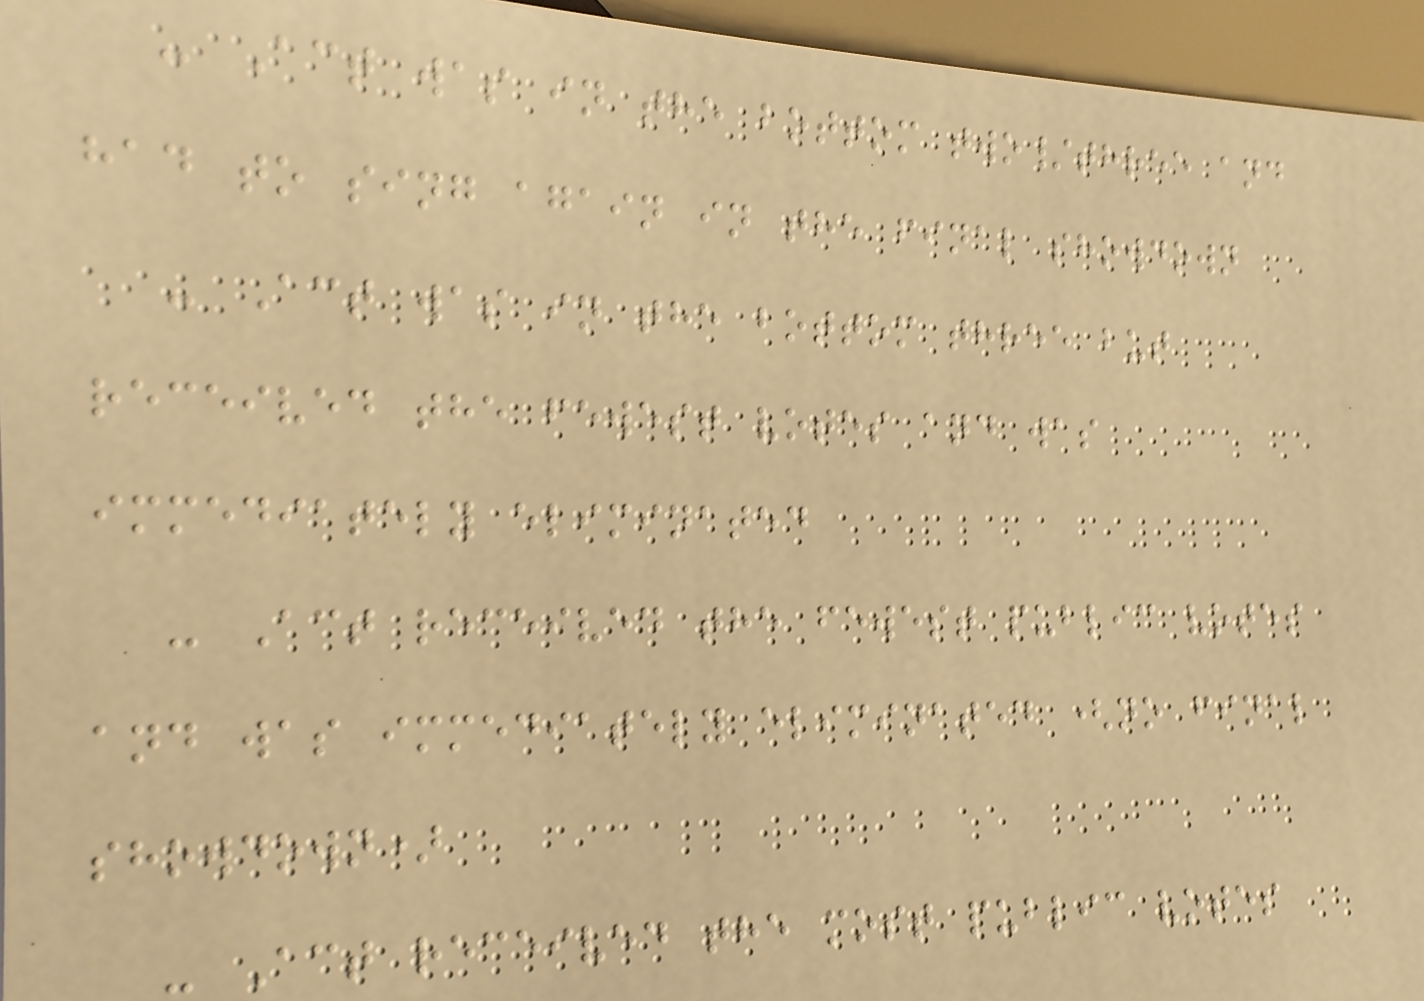- Act was in the bottom two/three and
had to sing again in the final showdown
- Act was in the bottom three but
received the fewest votes and was
immediately eliminated
- Act received the fewest public votes
and was immediately eliminated (no final
showdown)
- Act received the most public votes
